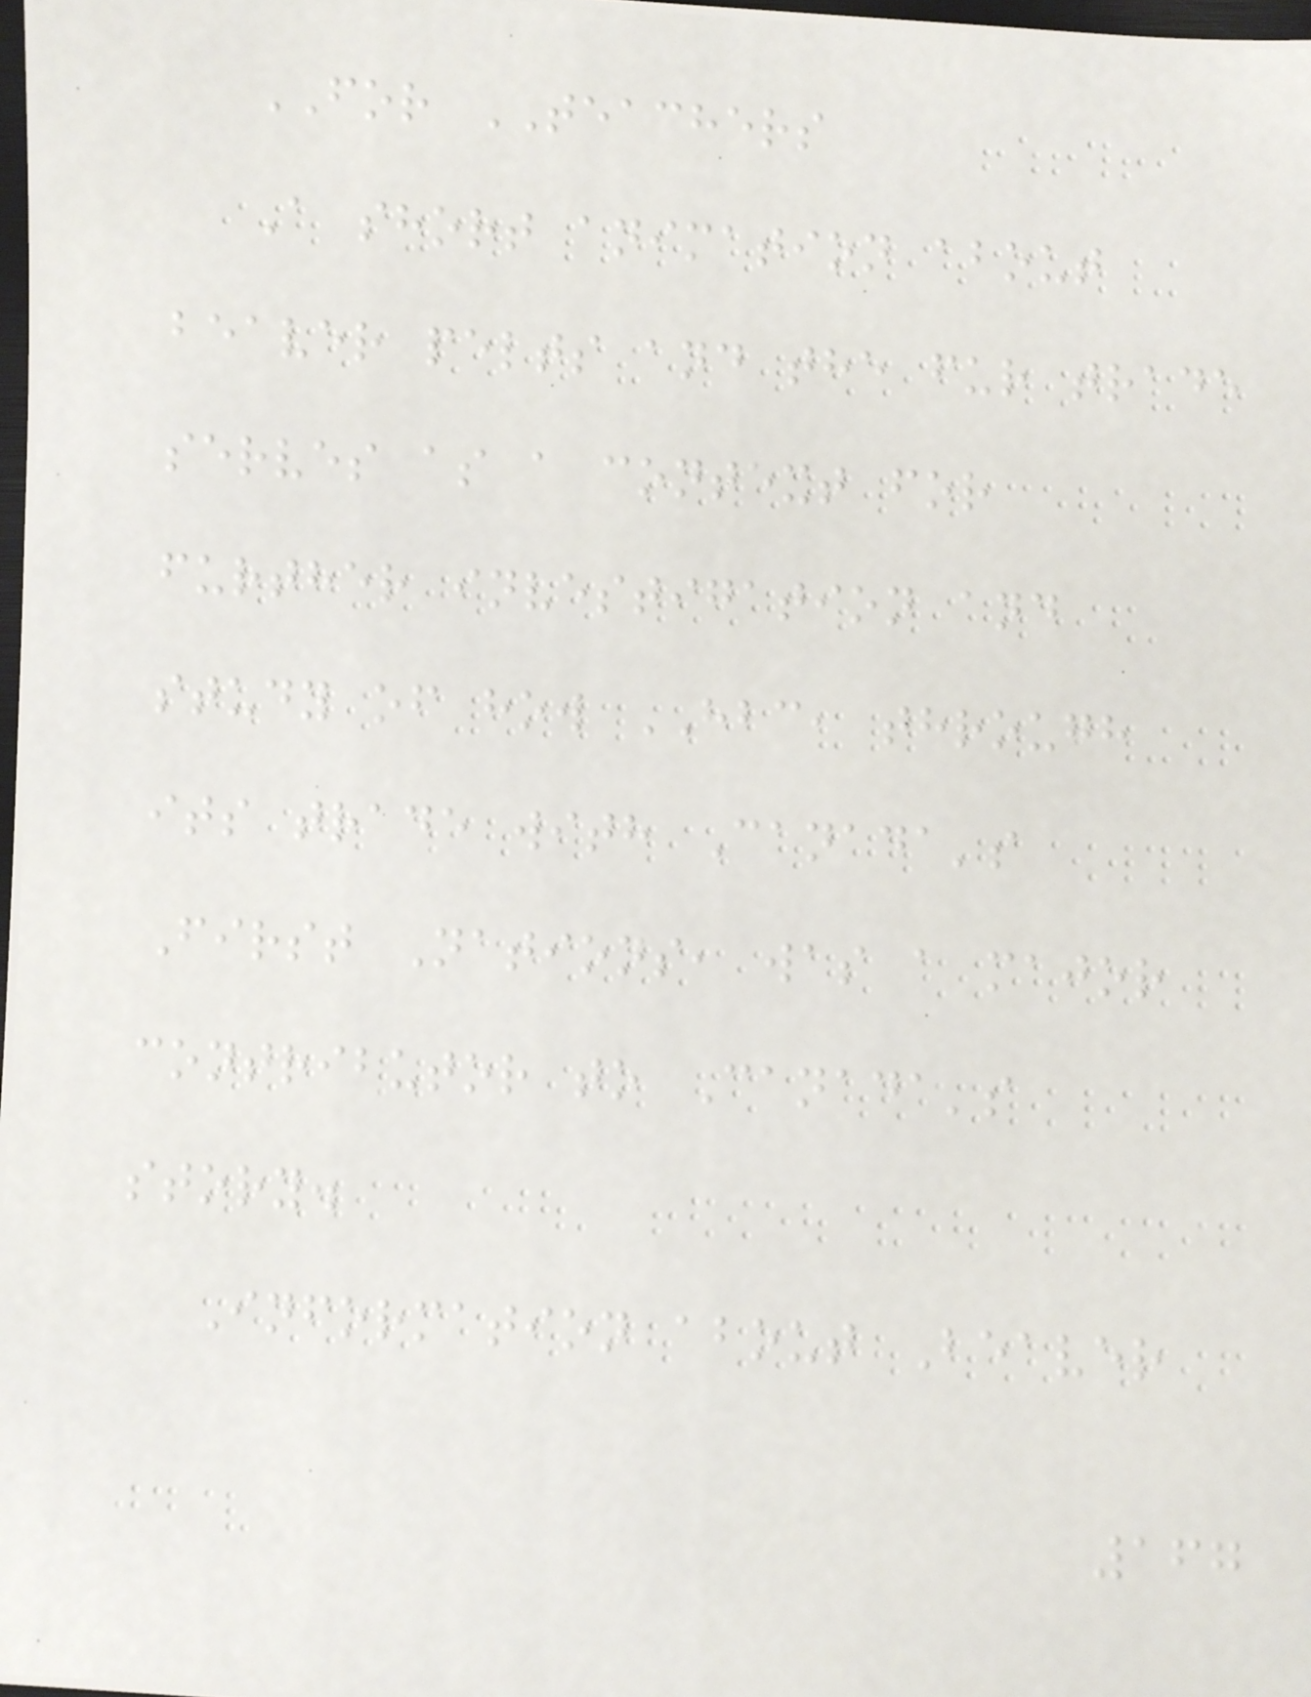FOR TEACHERS
A short animation about
beaver pelts and the fur trade
serves as a context for
further investigation and
study of how HBC, through
its trade with Canada's
First Nations, was a major
contributor to Canada's
story.
Information about Beaver
167
